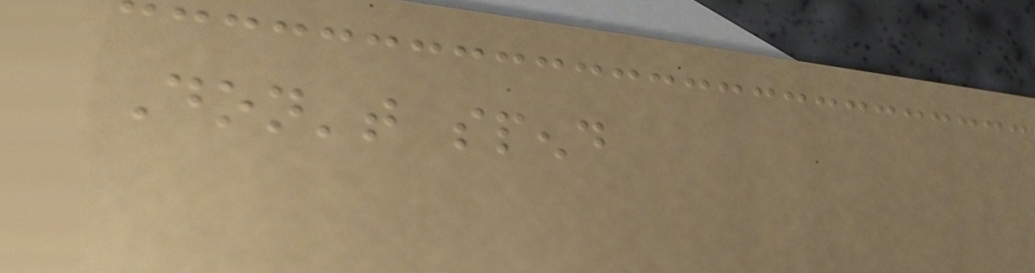Don't spend
